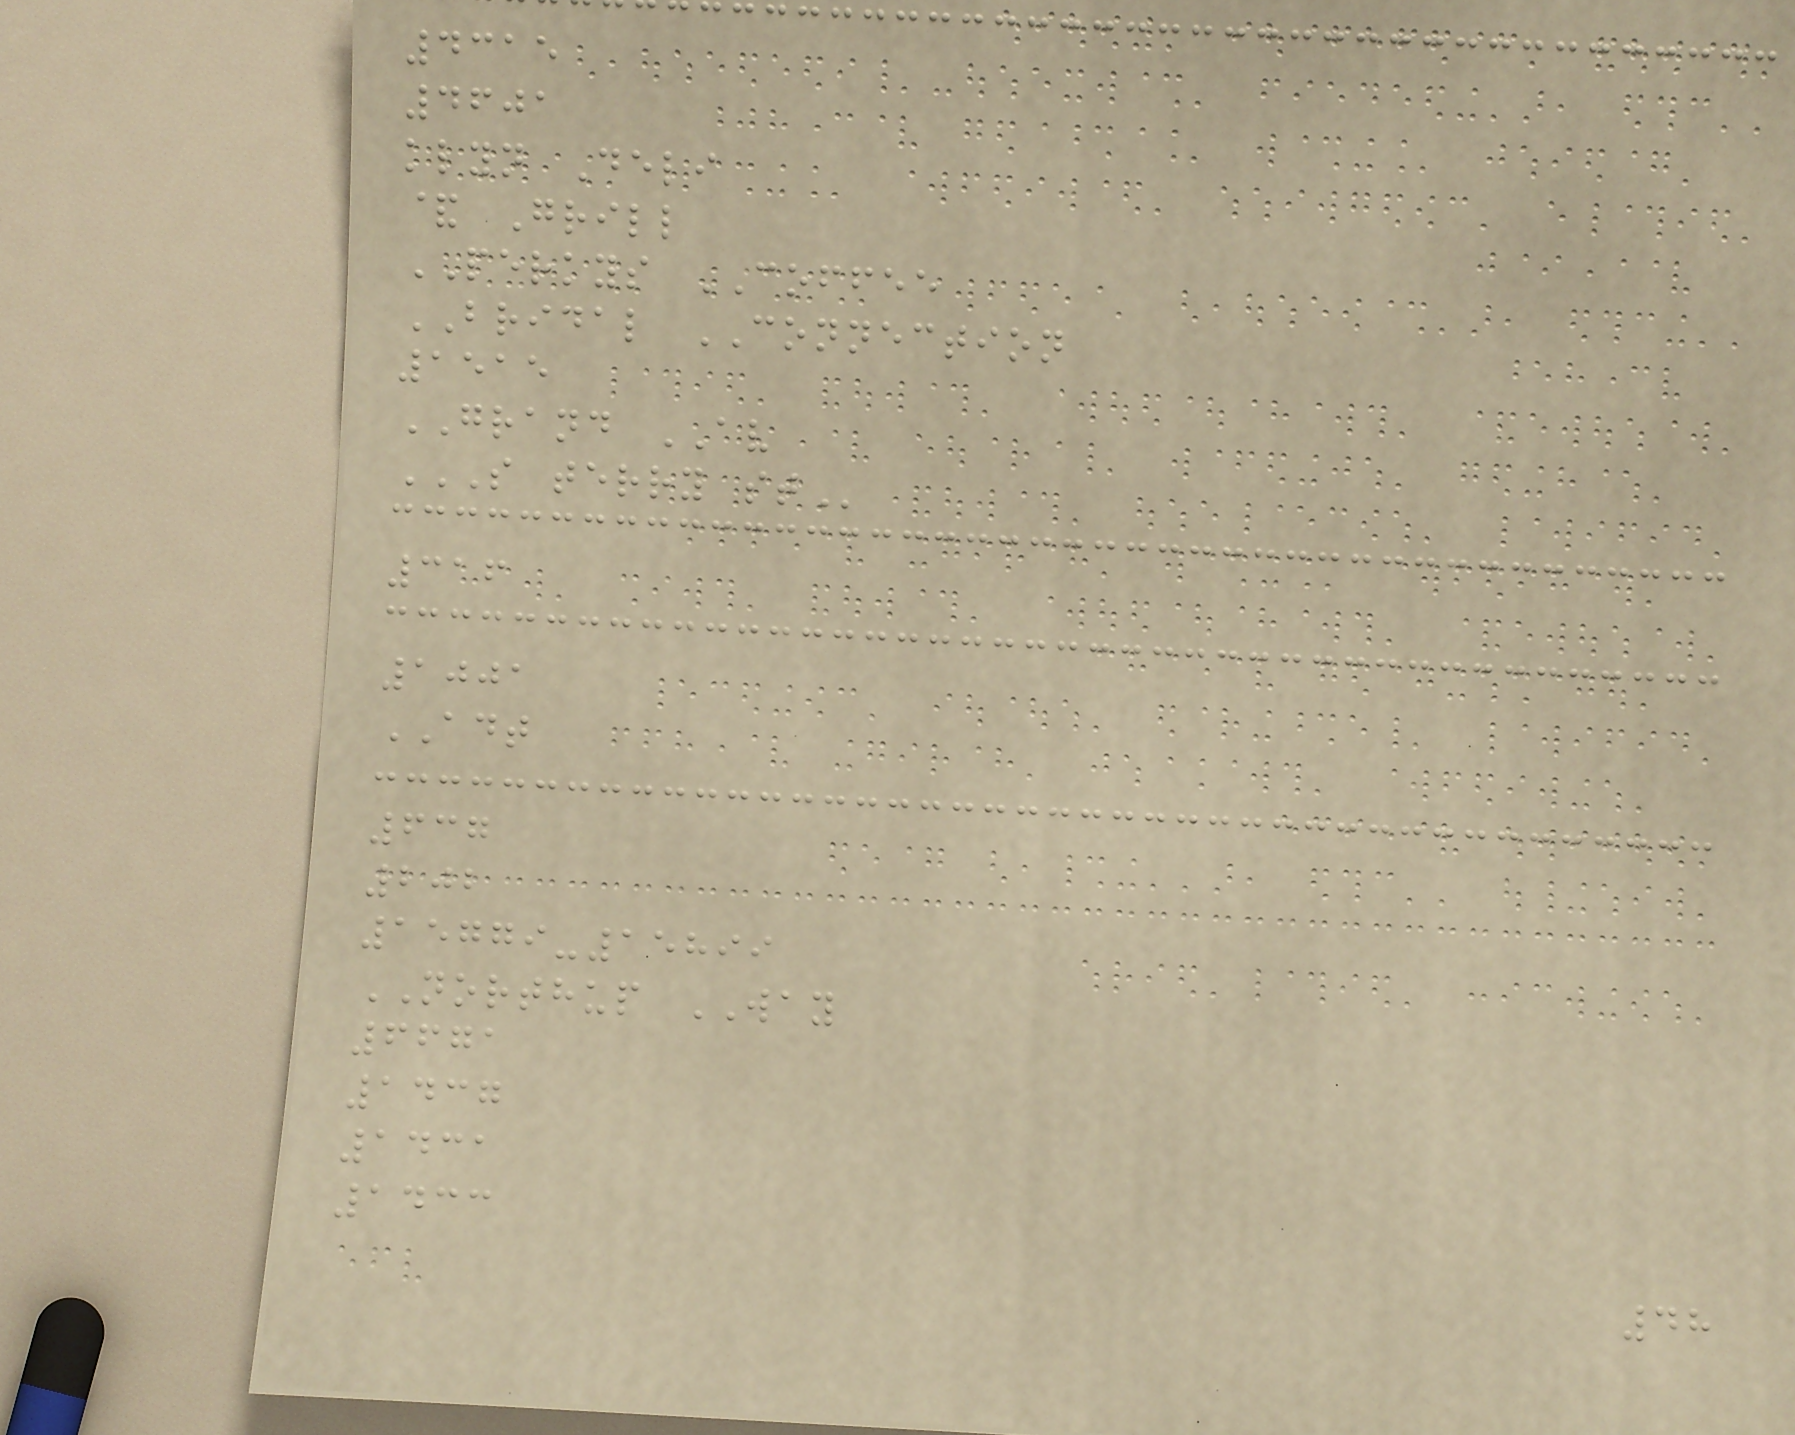4315
4601
klyn Deli
& Grill
PERKYS COFFEE
BRIDAL CONNECTION
1515
GRAND AV
S TERRY ST
316
1001
ADT
637
202
15779-15899
NORTHUP WAY
6671
1437
1431
1433
48
